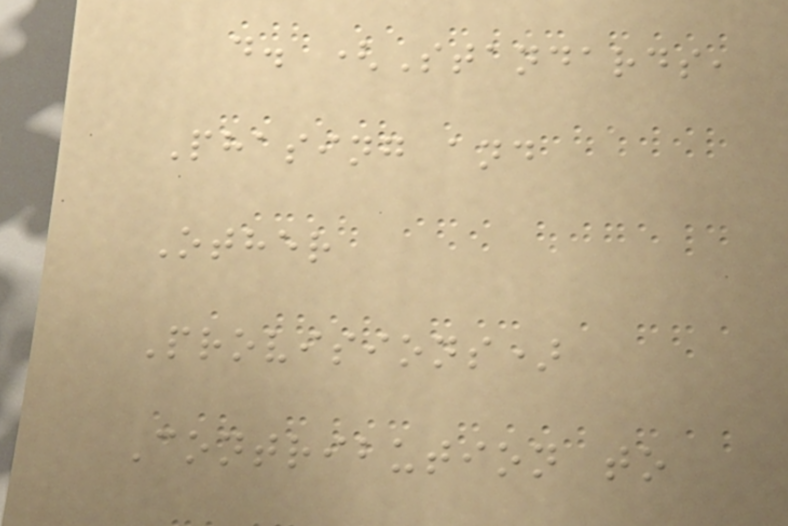d. (Standards,
Phasing and
Other
Provisions)
Contribution to
